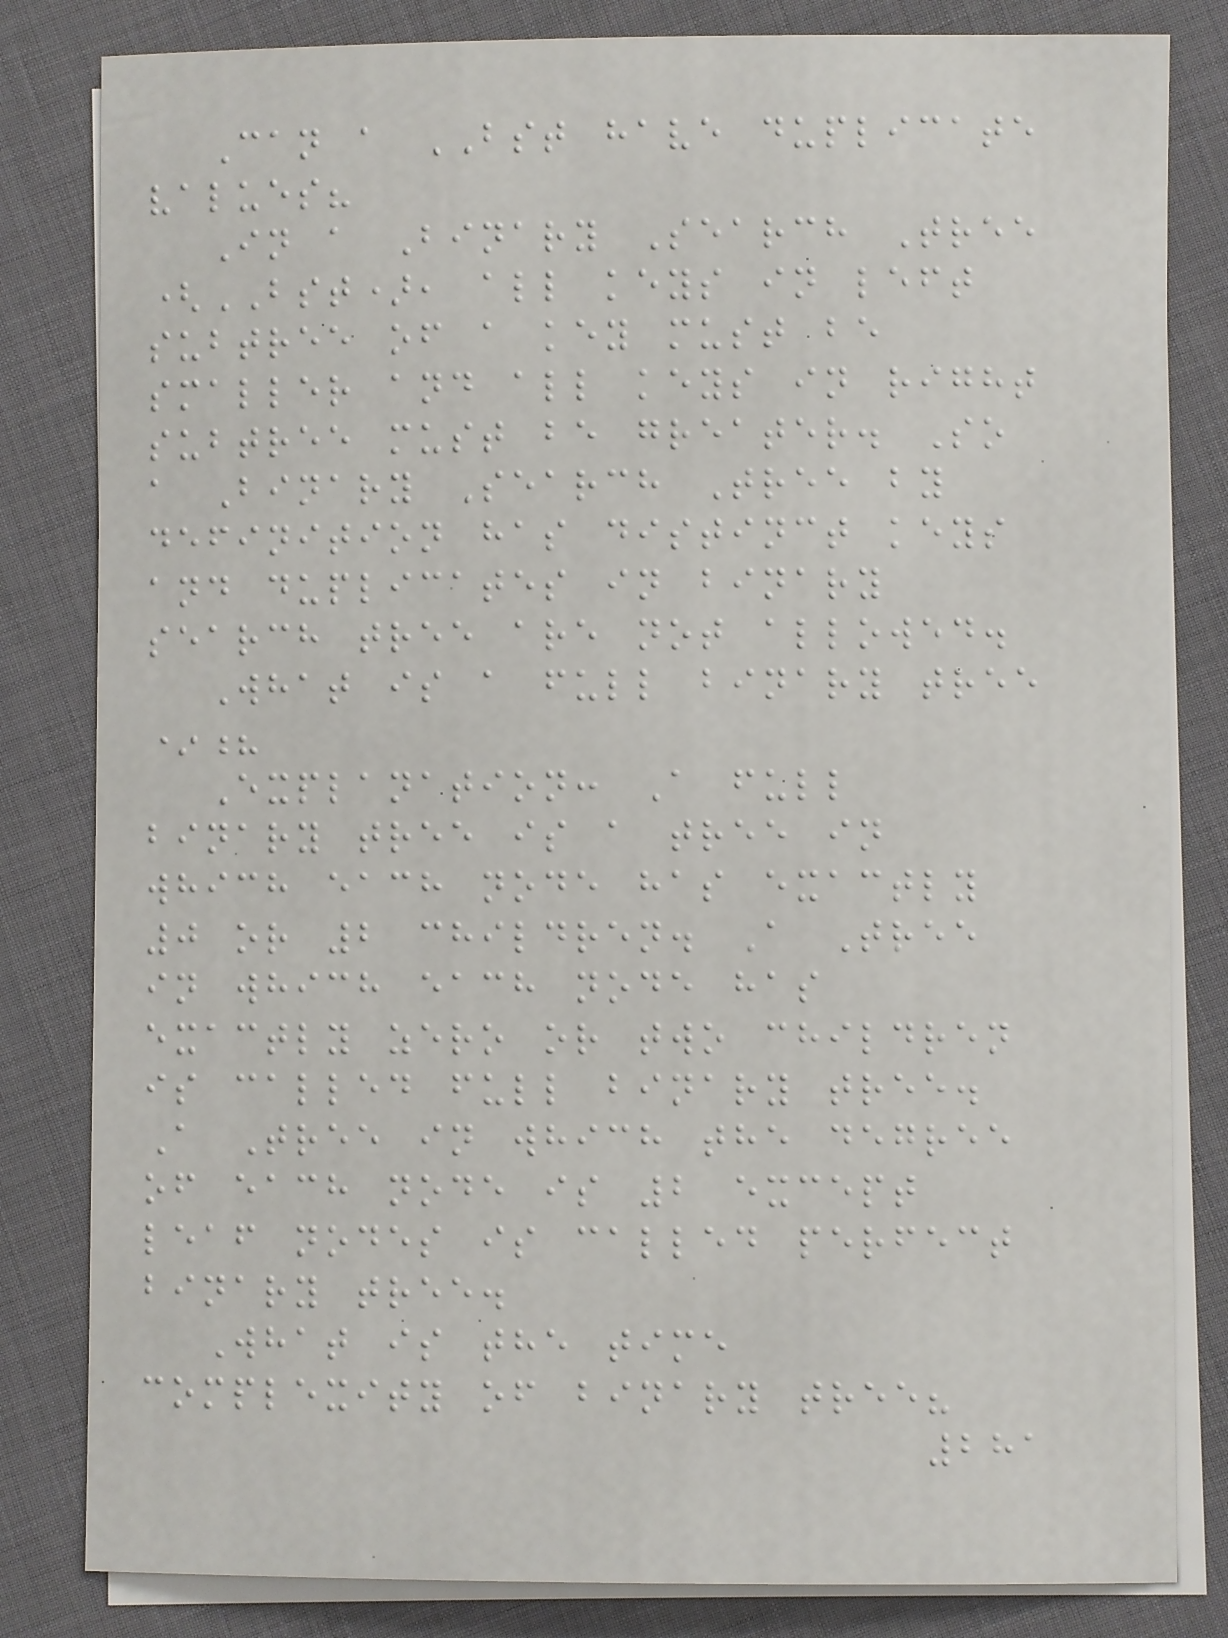Can a BST have duplicate
values?
In a Binary Search Tree
(BST), all keys in left
subtree of a key must be
smaller and all keys in right
subtree must be greater. So
a Binary Search Tree by
definition has distinct keys
and duplicates in binary
search tree are not allowed.
What is a full binary tree
*?
Explanation: A full
binary tree is a tree in
which each node has exactly
0 or 2 children. A Tree
in which each node has
exactly zero or two children
is called full binary tree.
A Tree in which the degree
of each node is 2 except
leaf nodes is called perfect
binary tree.
What is the time
complexity of binary tree?
281
